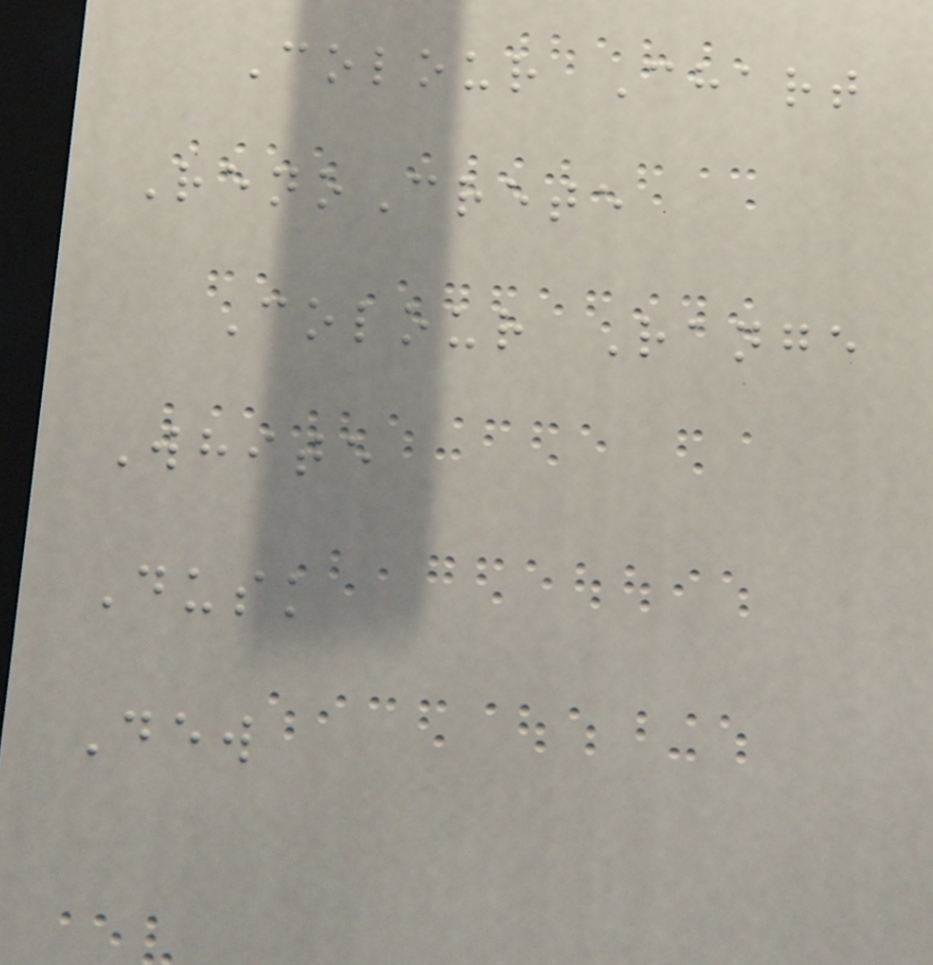Colour Chart
RenoCrete
Colour Range
White
Dusk
Dew
